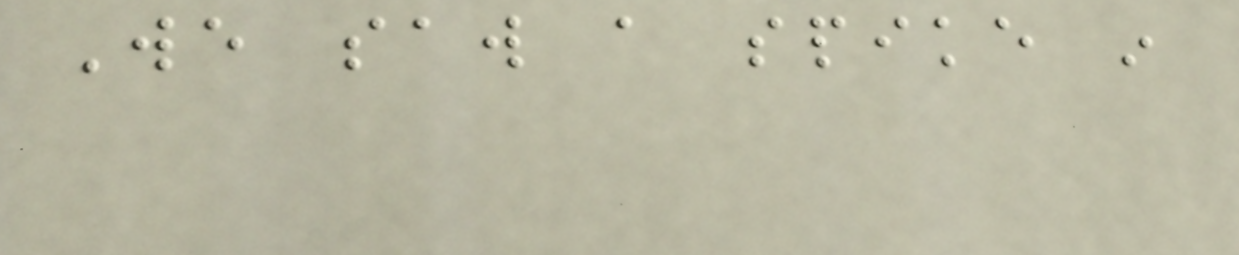We saw a spike in
